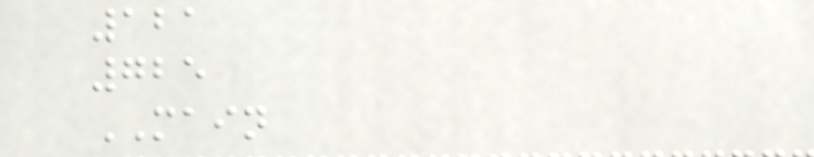121
725
MAIN
